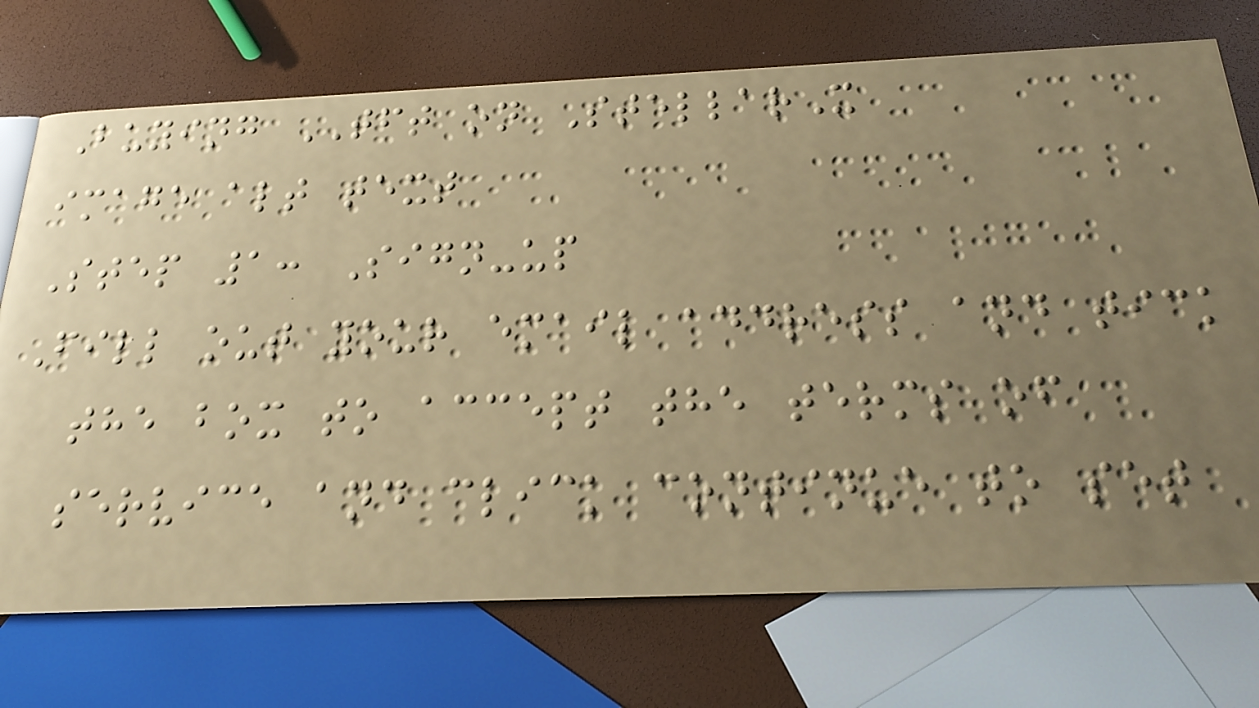Buying TFT on StellarX
image alt text
Step 1: Sign-up
Fill out your email address and tick
the box to accept the terms of
service and click continue to set
